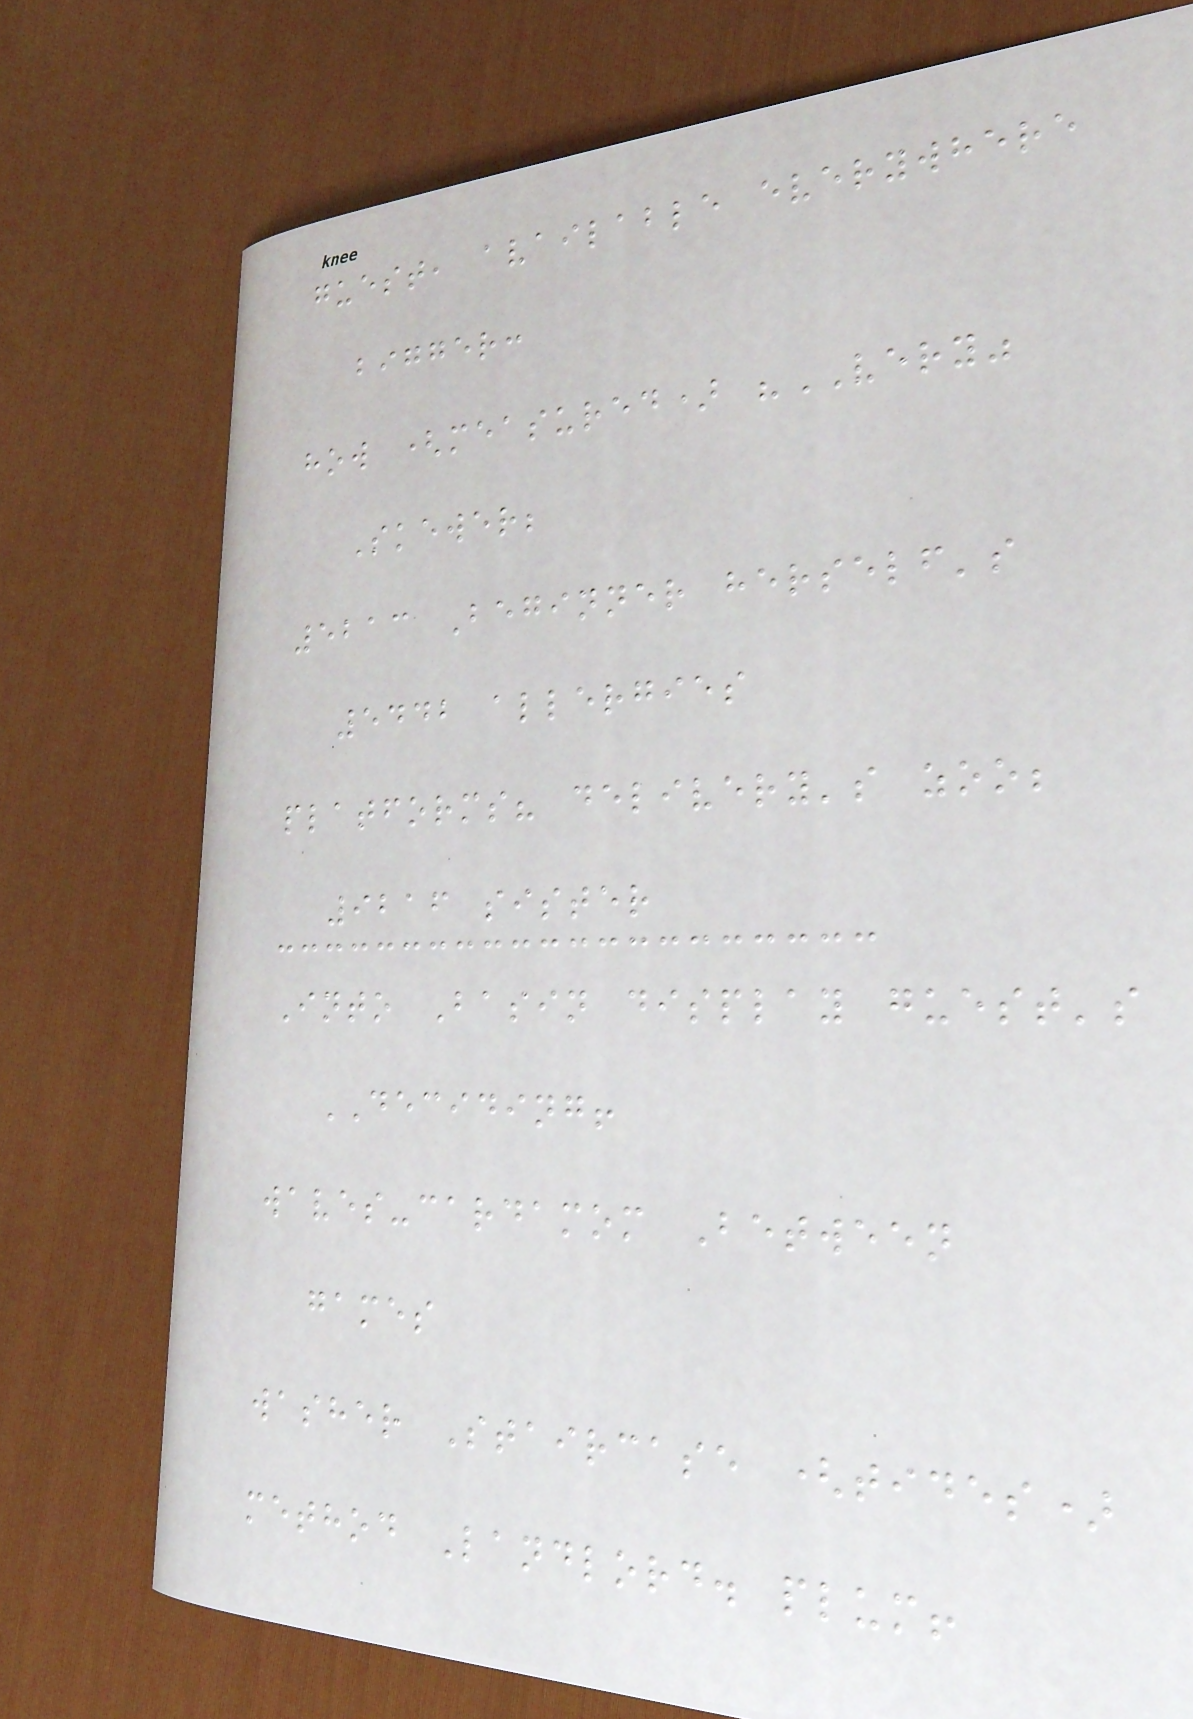guest, available everywhere
bigger:
how (measured) "VERY"
Skewer;
5213 Beginner herself's
5442 allergies
platforms? delivery's zoo;
9216 sister
Into Basin display guest's
DECIDING!
waves-cardamom Between
games
washer Staircase (tides)
method Landlord. plum!
